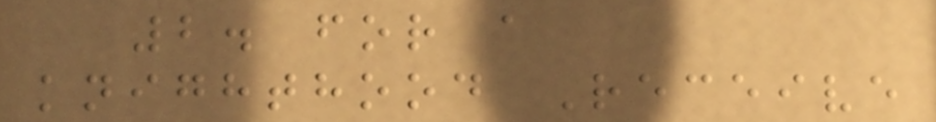2. for a
knighthood Receive
